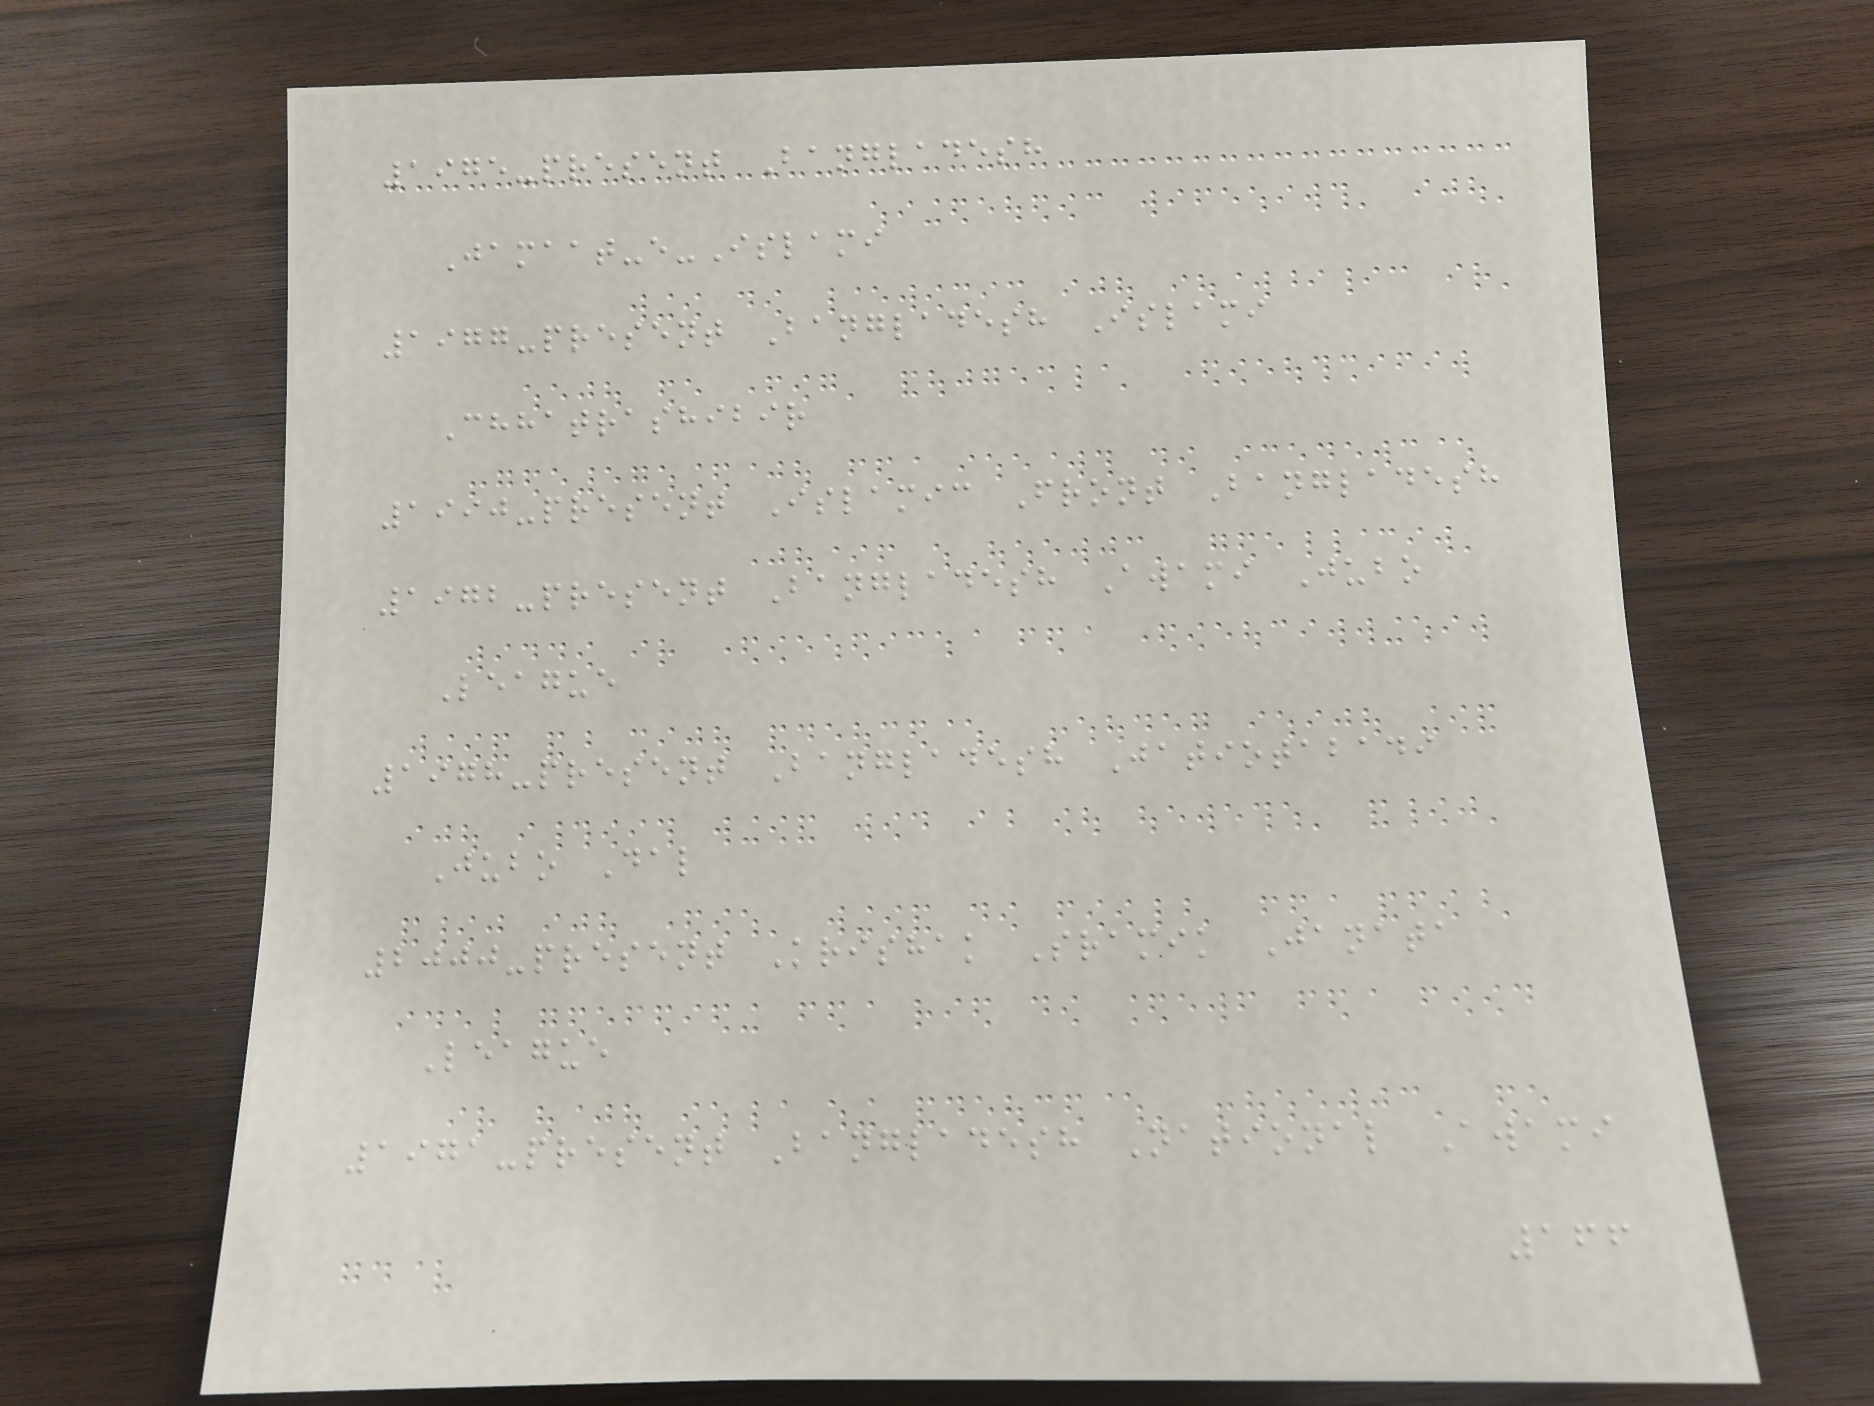1975-present Bangladesh
Jamaat-e-Islami
1977-present Bangladesh Islami
Chhatrashibir
1990-present Islamic Front Bangladesh
1972-present Bangladesh Awami Jubo
League
1978-present Bangladesh Jatiotabadi
Jubo Dal
2000-present Krishak Sramik Janata
League
1971-present Bangladesh National Awami
166
